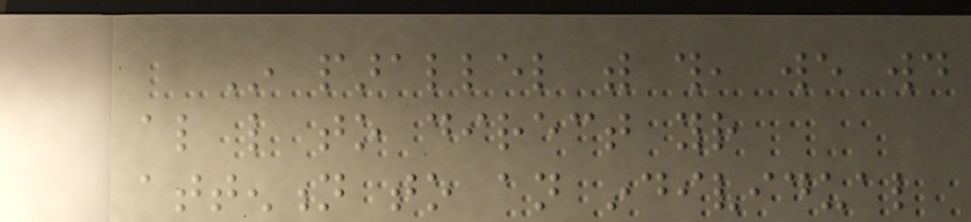In parallel with this, we would
also like to direct your
attention to an individual
